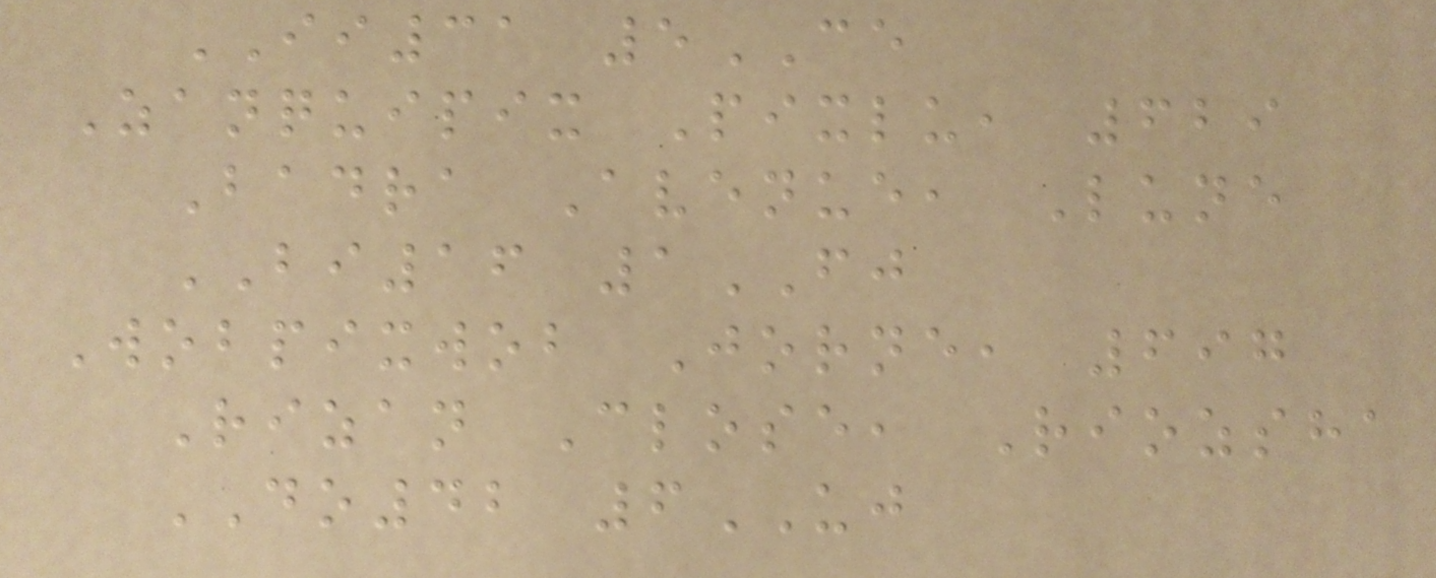II31 5CE
Zanquipix Pixlu, 629
Badra Avenue, Lune
BI16 1FJ
Wobpixwob Jorne, 697
Rizan Close, Riozsha
DO42 6UJ
